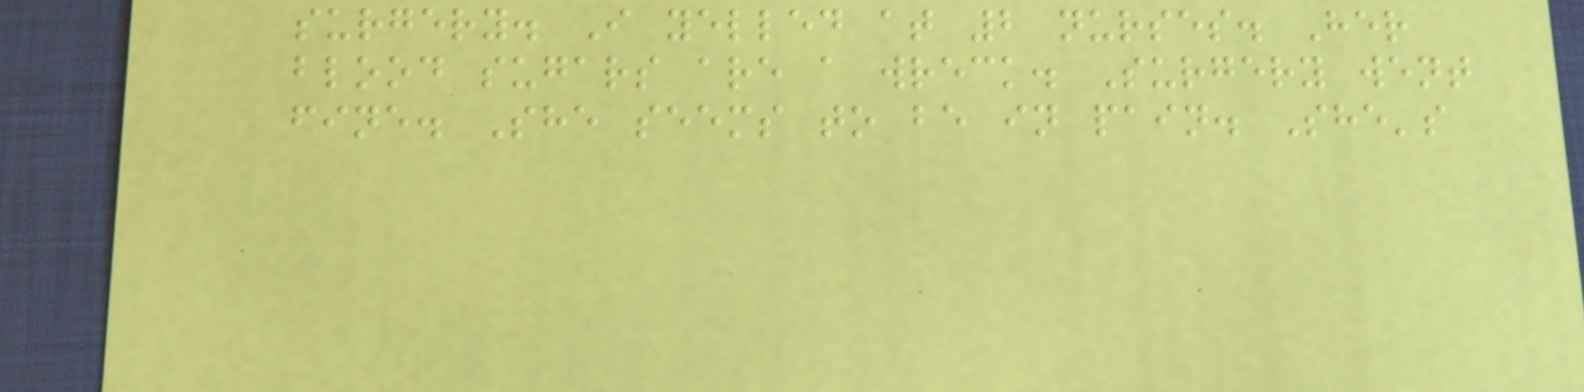surgery. I yelled at 2 nurses. Her
blood sugars are a wreck. Surgery went
fine. She seems to be in pain. She's
